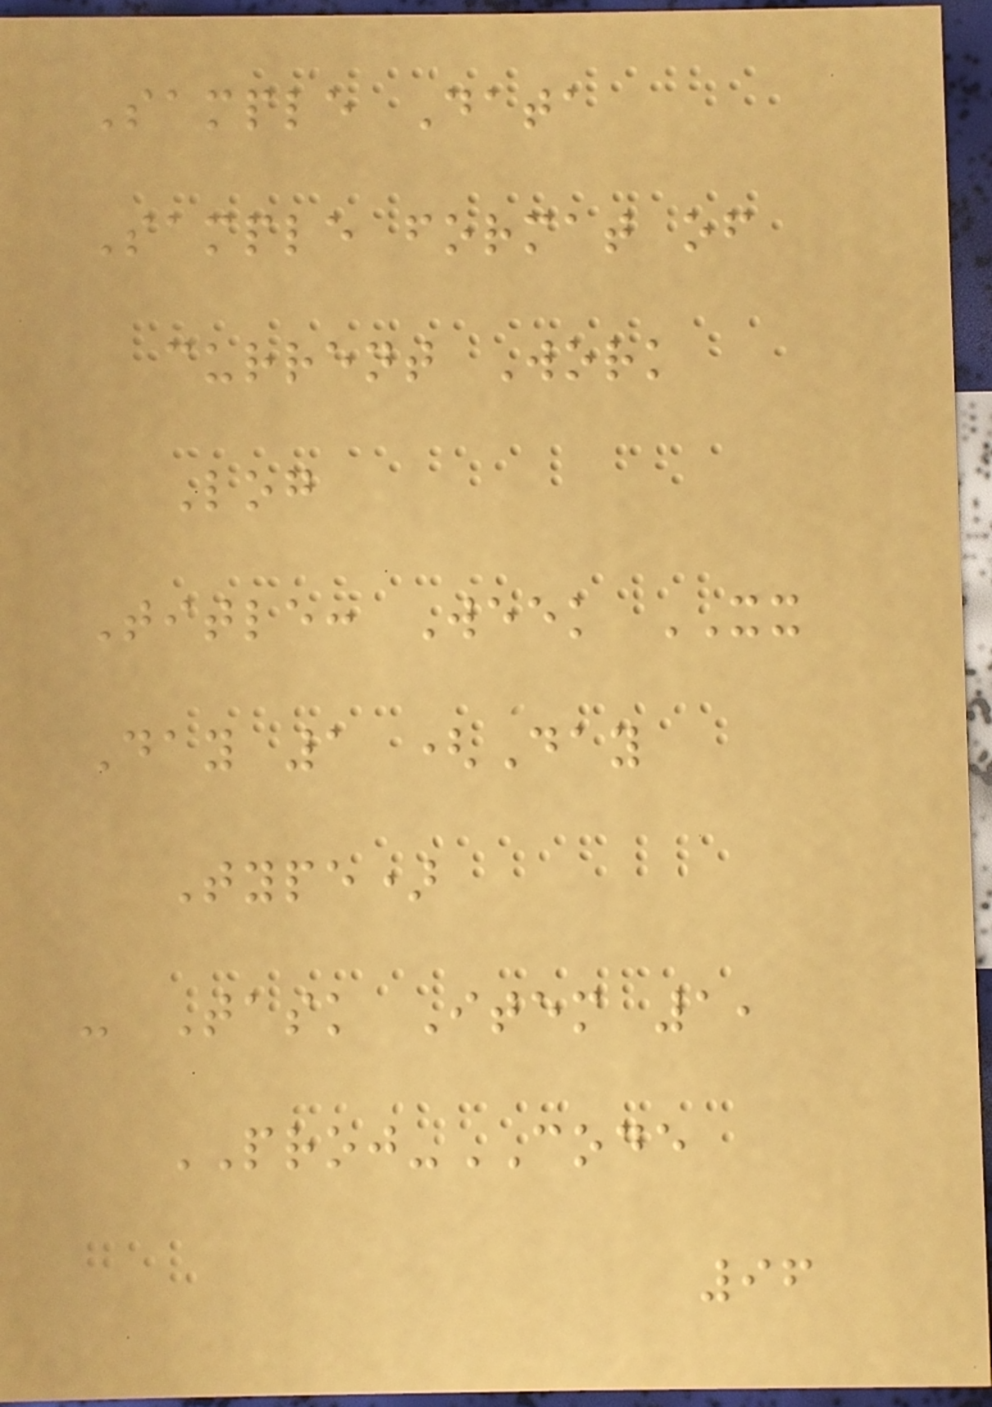Sample Data
Sample format of
current Work
Log
Title: Week XX
Day 1 (Day
Type)
- Task Item 1,
PROJ-CODE
96
